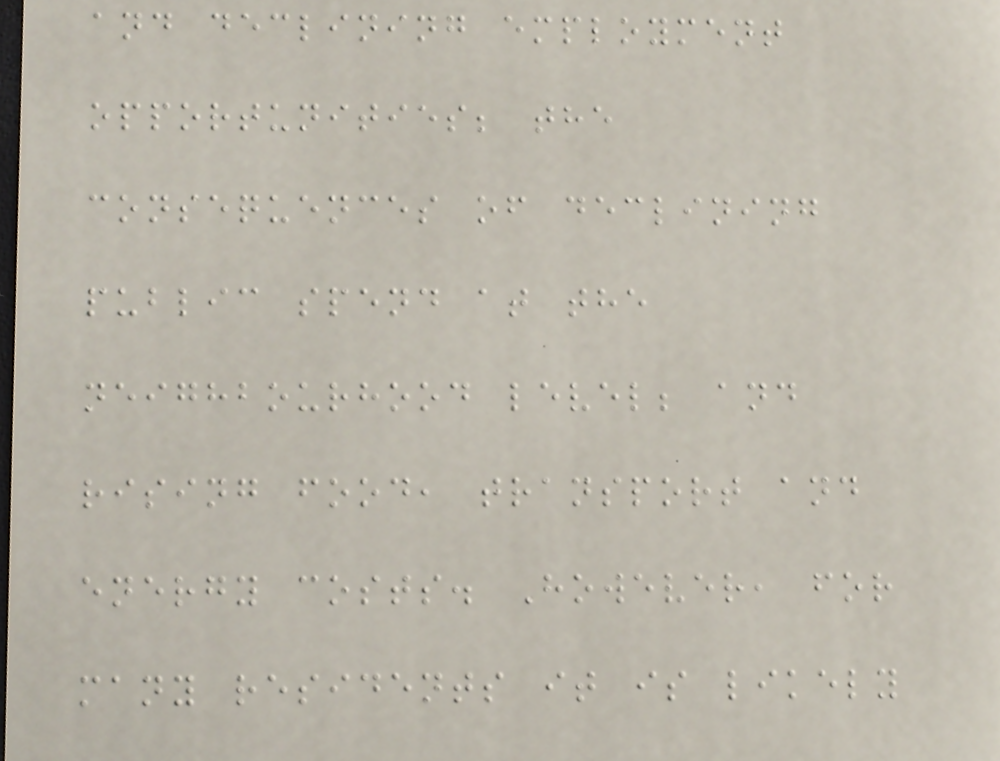and declining employment
opportunities; the
consequences of declining
public spend at the
neighbourhood level; and
rising food, transport and
energy costs. However, for
many residents it is likely
